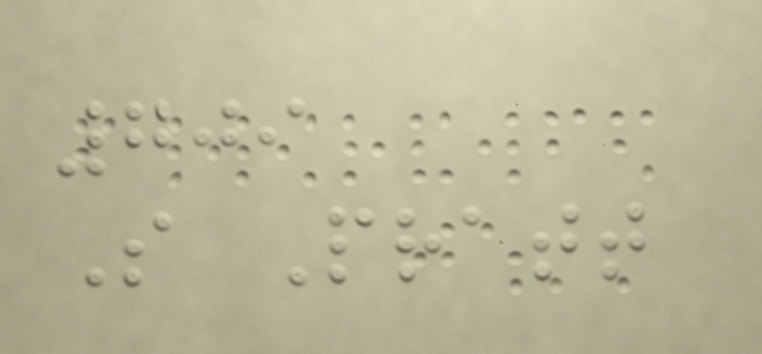709
S Pratt
